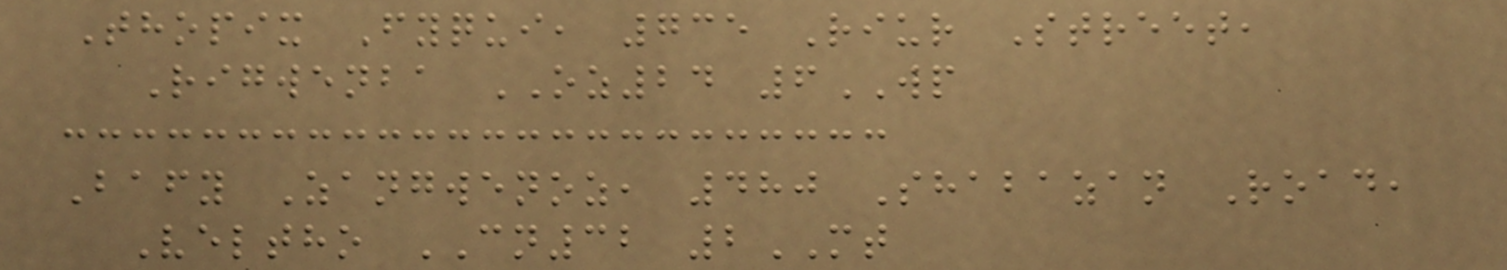Thopix Fyqui, 735 Riur Street,
Rigwenba OZ24 6WP
Bafy Zangwenoz, 480 Shabazan Road,
Veltho CN32 2MT
